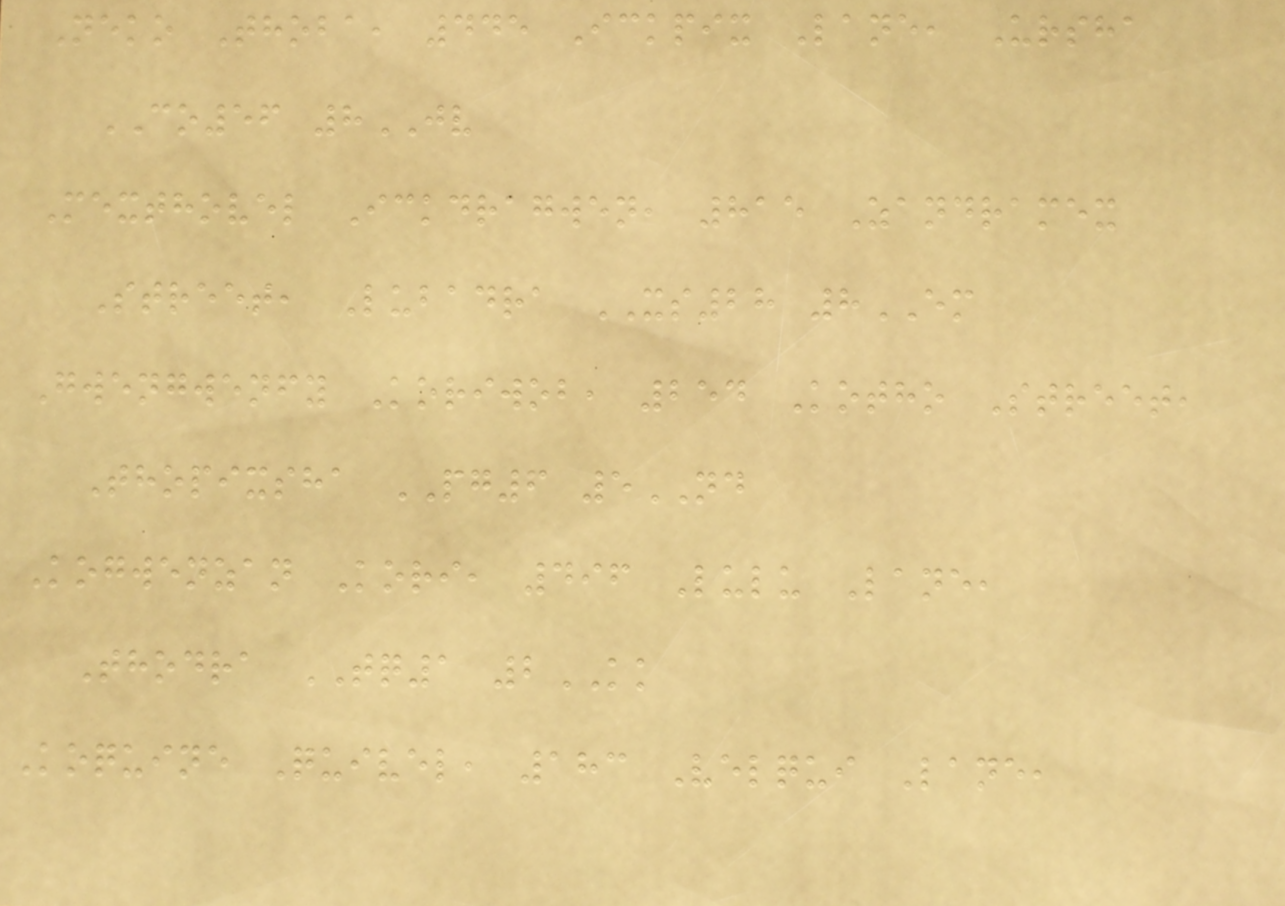Neko Thoba, 445 Ickpix Lane, Ursha
CO56 8JV
Mexthovel Ickdragwen, 815 Zandramex
Street, Lubadra XS28 8EM
Gwengwenfy Koriwob, 254 Kotho Street,
Thopixsha PG6 5ND
Kogwenzan Kori, 496 Lulu Lane,
Thodra TQ1 2KK
Koquine Quivel, 183 Velqui Lane,
